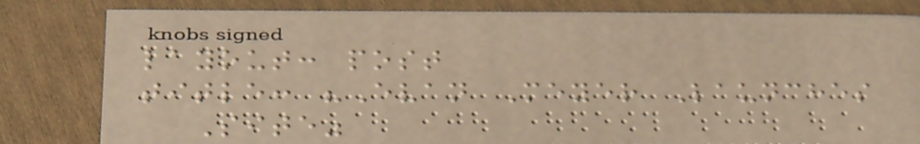layout: post
title: "Evan Meyer Launches
Site"
